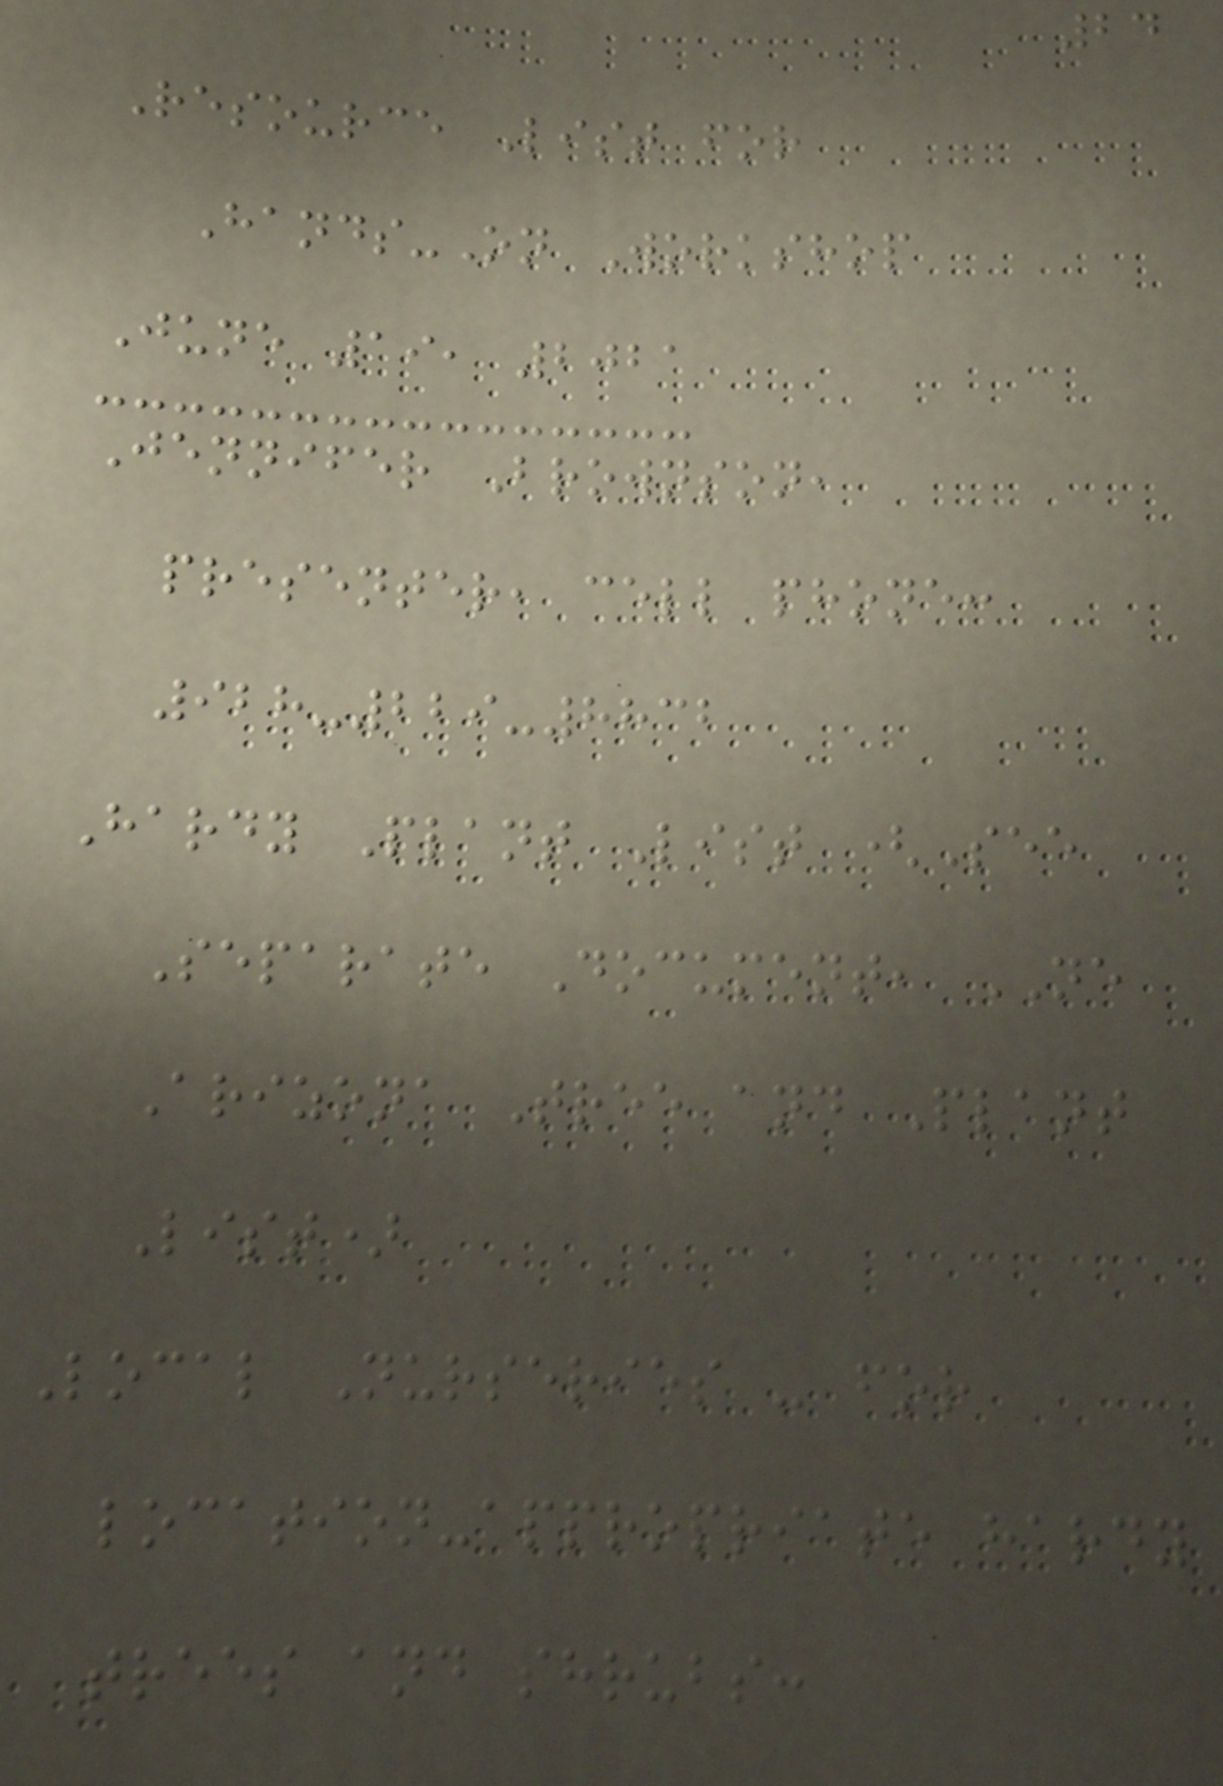24
Resource List for
Hands-On Workshop
June 19, 2021
Jennifer Brownson,
presenter, cell phone:
928-229-8832
Hardy Plant List (See
Separate Document, NE
Arizona Tree and Plant
List)
Local Nurseries - for
location-appropriate hardy
trees and shrubs:
